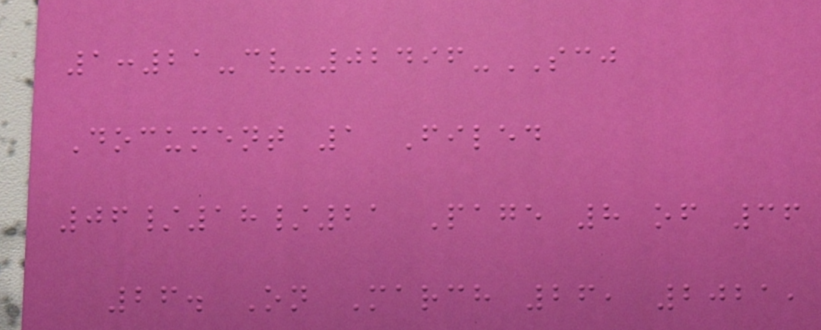1:21-cv-02496-SCJ
Document 1 Filed
06/18/21 Page 8 of 36
26. On March 26, 2021,
